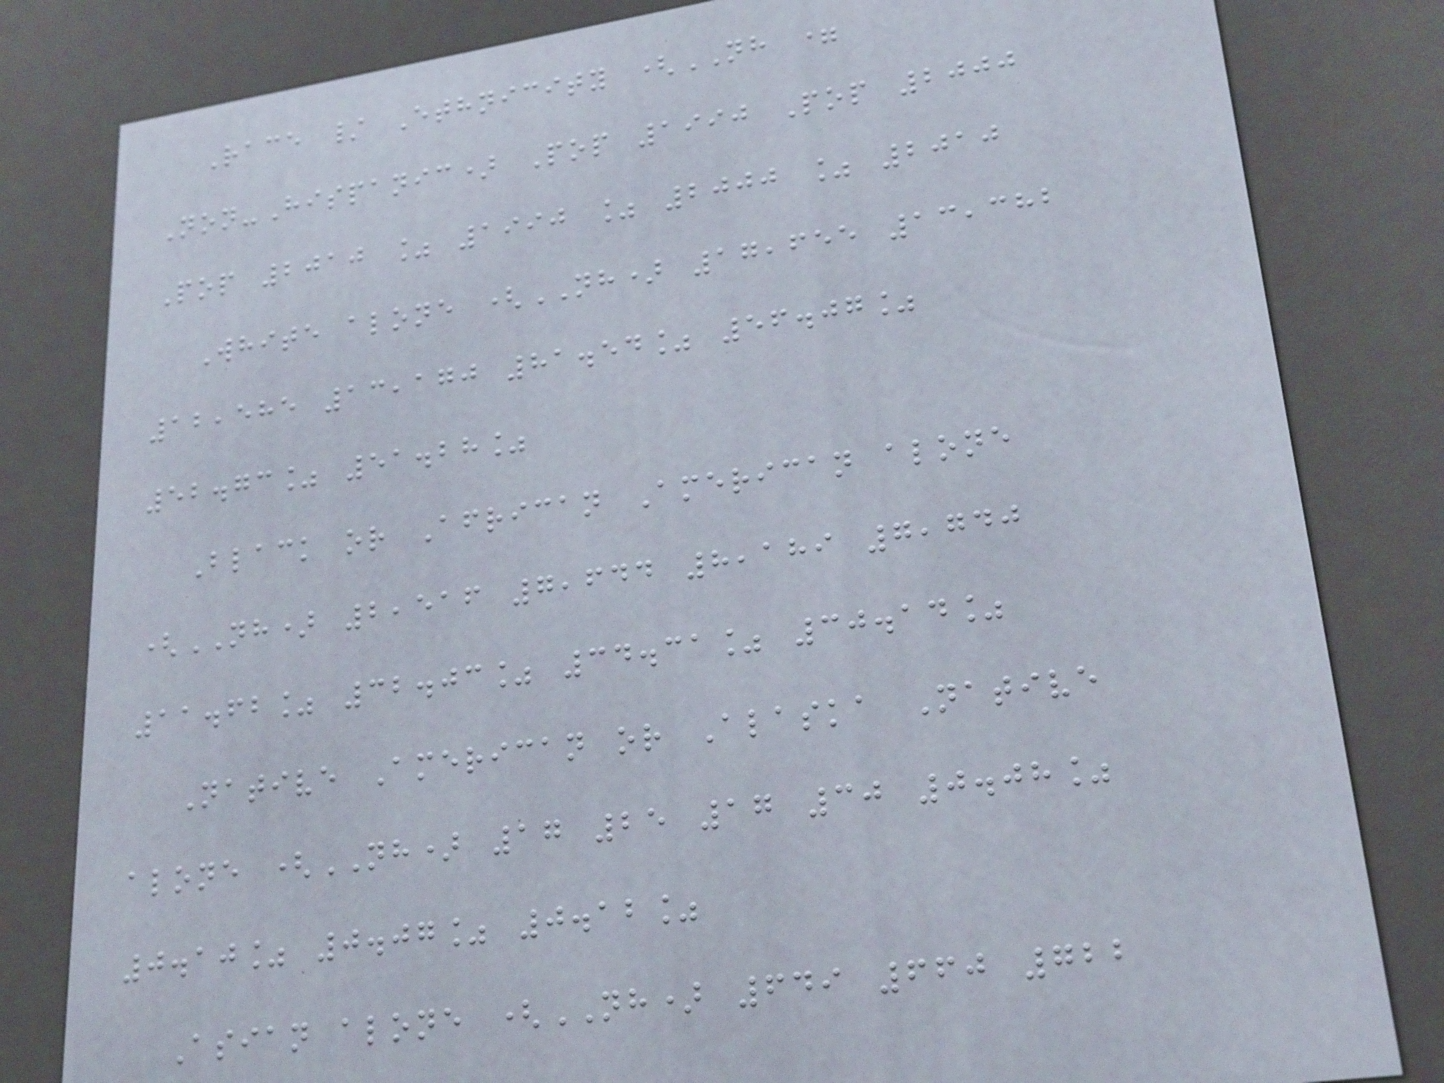Race / Ethnicity (NH =
Non-Hispanic) Pop 1990 Pop 2000
Pop 2010 % 1990 % 2000 % 2010
White alone (NH) 17,655 13,382
12,585 13,170 81.54% 56.07%
52.73% 51.28%
Black or African American alone
(NH) 2,516 7,644 8,189 7,740
11.62% 32.03% 34.31% 30.14%
Native American or Alaska Native
alone (NH) 17 25 17 30 0.08%
0.10% 0.07% 0.12%
Asian alone (NH) 649 660 722
